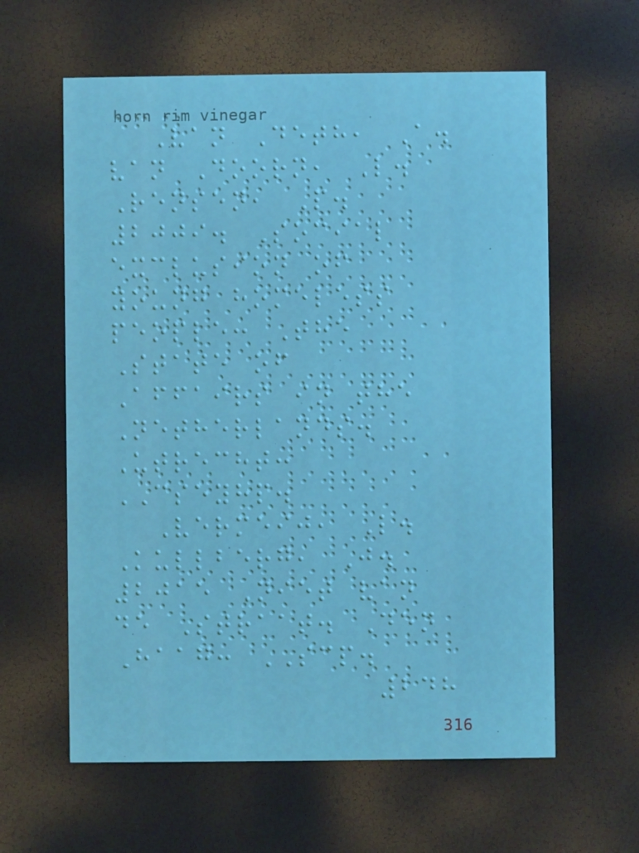Van Deth, A.
van Doorn, L.
Rensen, P.
2009. Social
exclusion of
young homeless
people: The
State of
Affairs in the
Netherlands.
Utrecht:
CSEYHP.
Vermeij, L.
Kullberg, J.
2015 Niet van
de Straat. Den
Haag: SCP.
248
